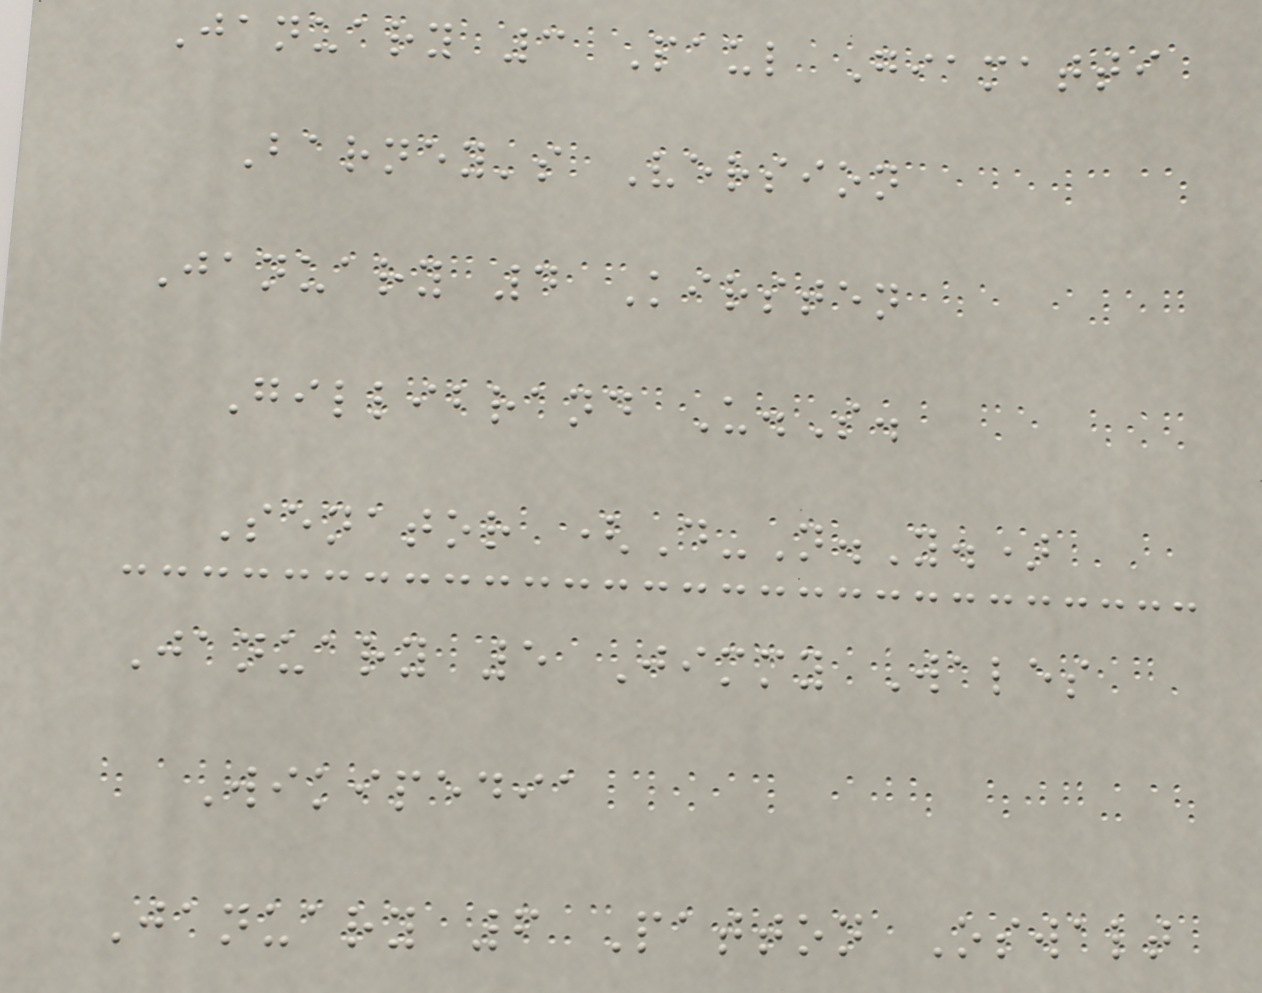January 3 Paul Giamatti
Barney's Version
January 4 Kirsten
Gillibrand U.S.
Senator (D-N.Y.)
January 5 Jimmy Wales
Wikipedia
January 6 Patton Oswalt
